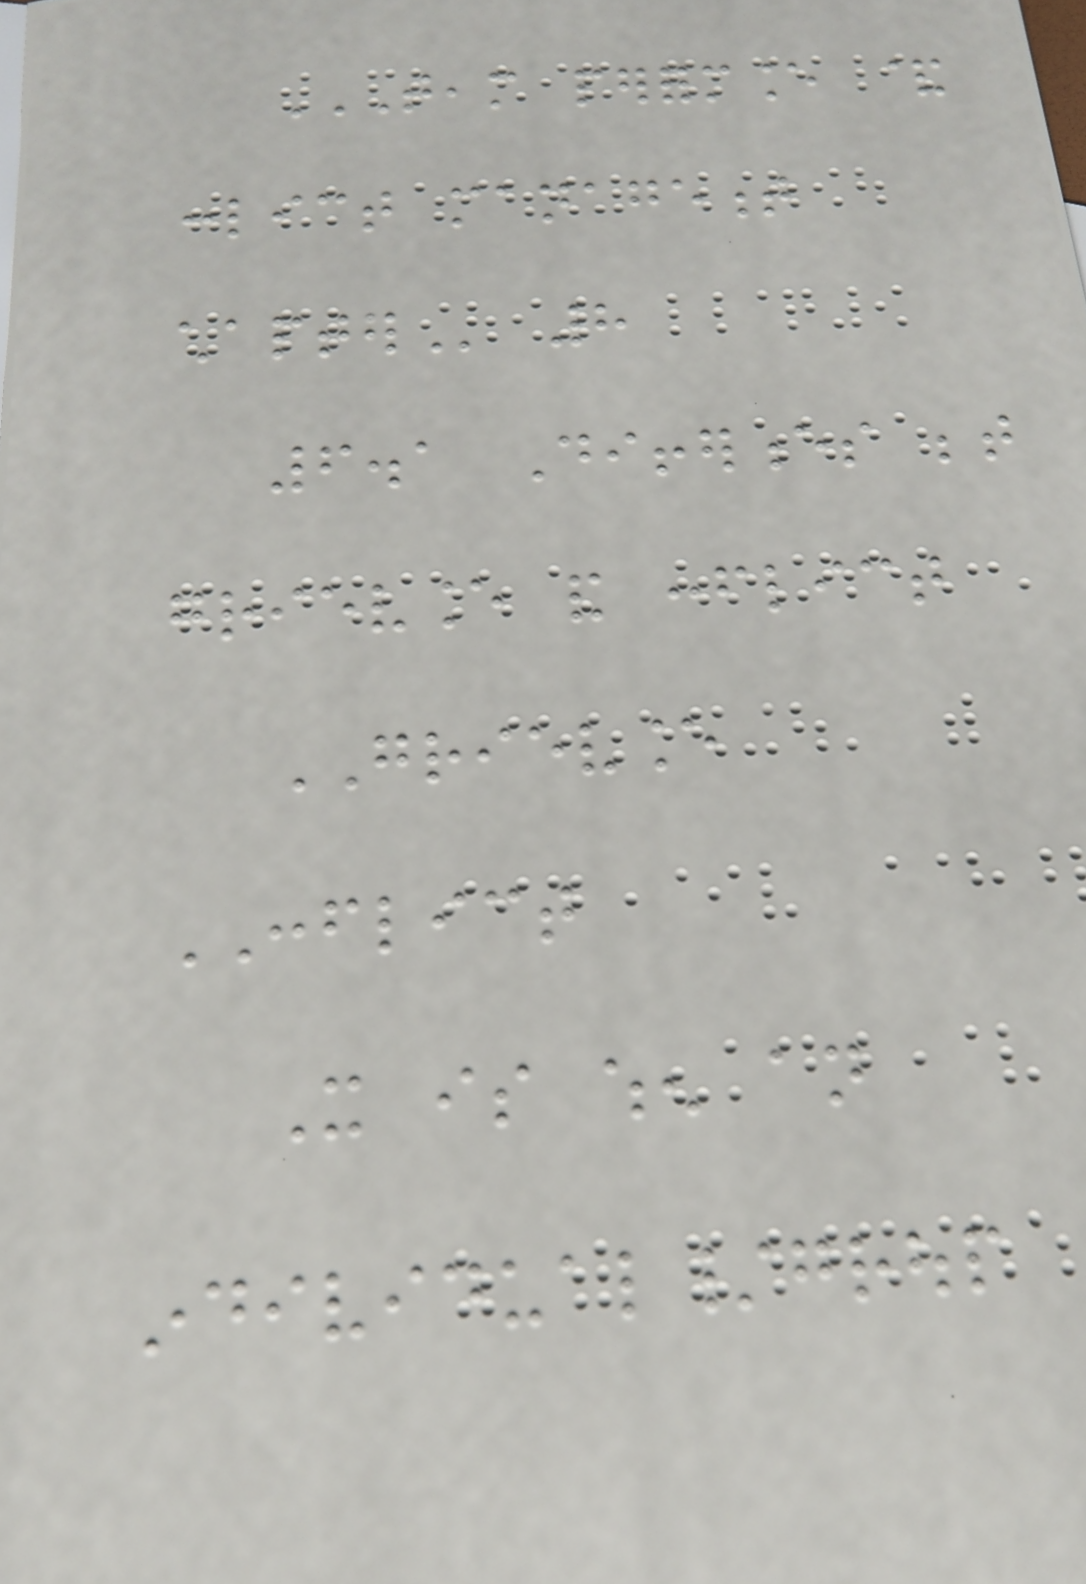TEAM PERFORMANCE &
CONLICT MANAGEMENT
CHAPTER 8
6.1 Differences between
grievance and conflict
GRIEVANCE
CONFLICT
It is when an
individual/group
